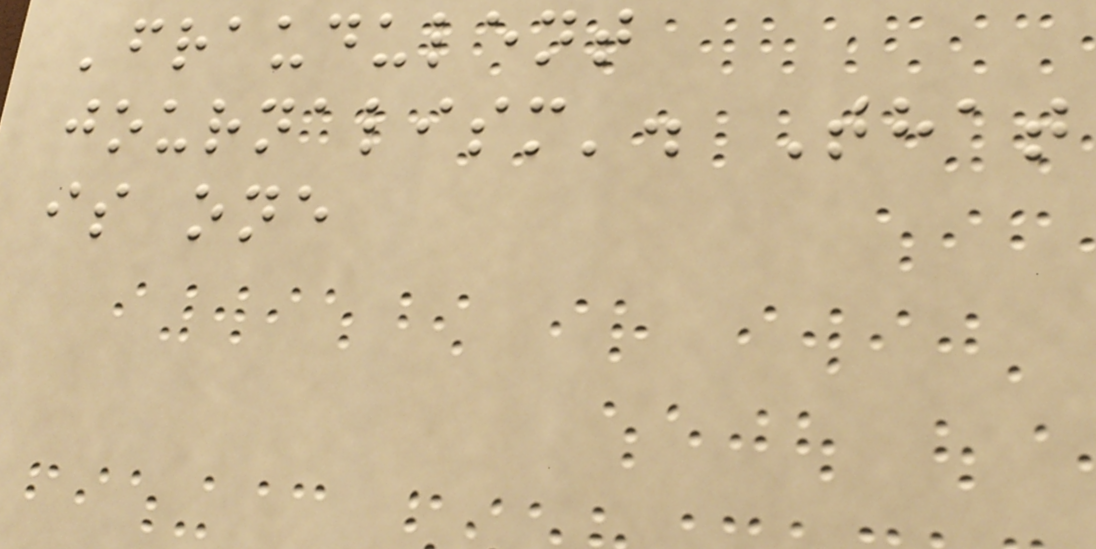'fraudulent
journalism'. That
is one
